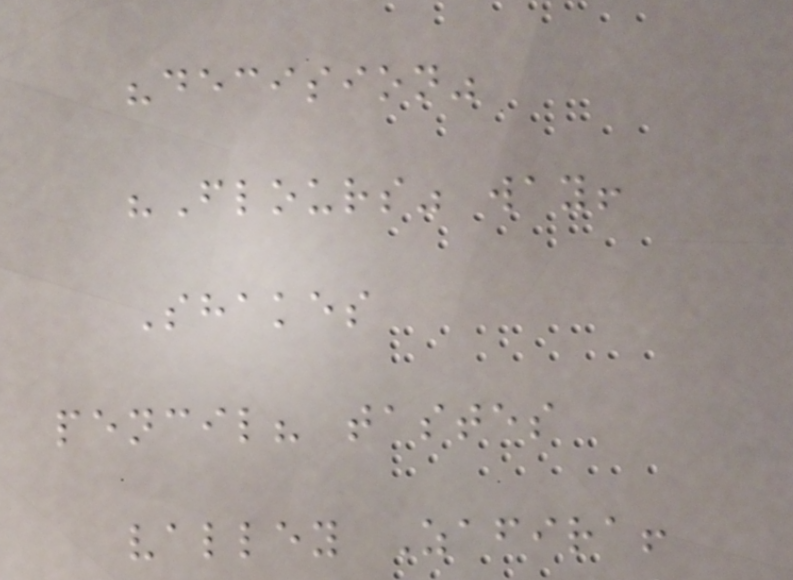"decision"
"Flours" way!
Shakes
pencil? tastes
valley Zafira!
